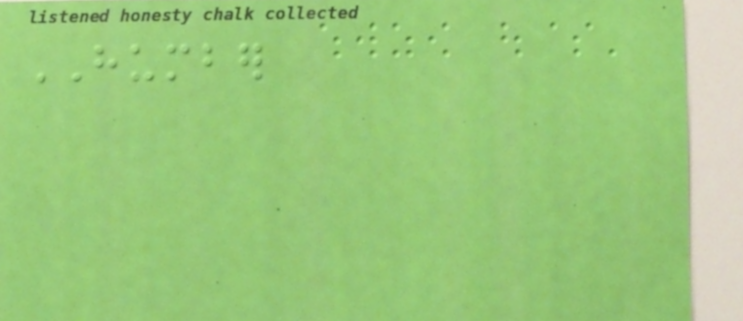HUMBER
